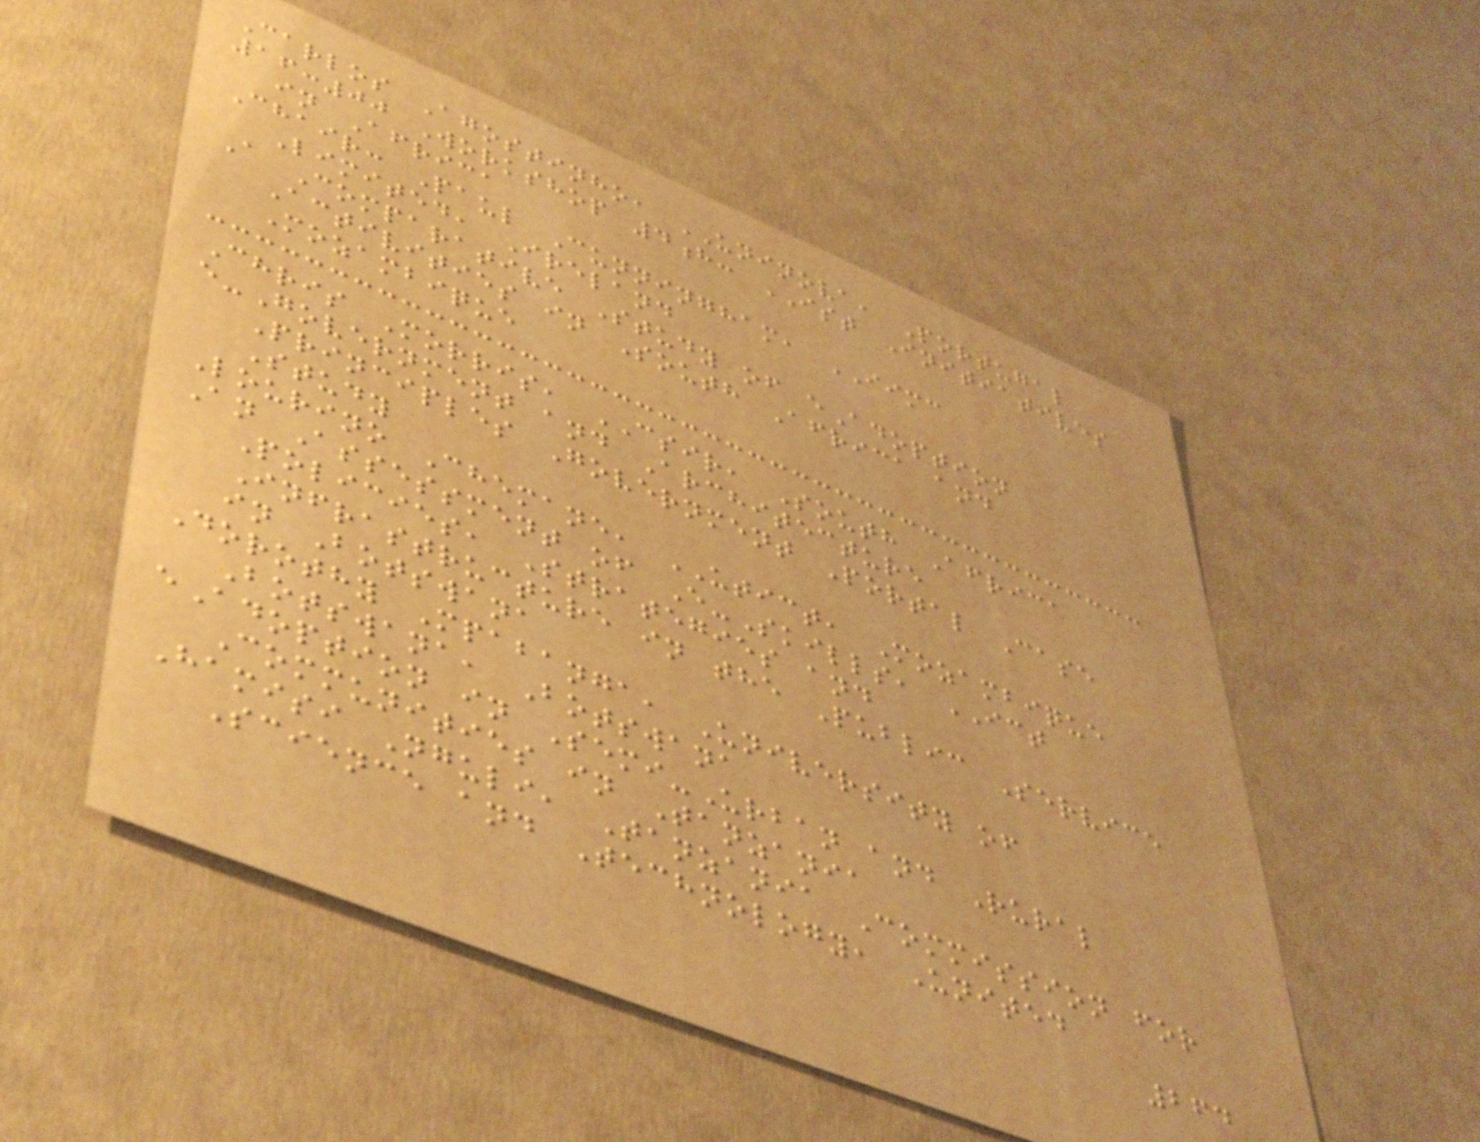Carlos Agostinho, UNINOVA, Portugal
16:00 Workshop 4h: IST Initiatives
in Africa
Chair: Paul Cunningham, IIMC
Limited, Ireland
A Comparative Study of eAdoption
Activities in South Africa and
Mozambique
Chris Morris, CSIR, South Africa
e-Government and Architecture
Principles Government Portal Case
Study
Lourino Chemane, UTICT, Mozambique
An Assessment of E-Skills, ICT
Policies, Strategies and
Infrastructure in the Public Service
in Botswana
Dorothy Mpabanga, University of
Botswana, Botswana
eAdoption in Semi-Urban and Rural
Communities in Tanzania
Hamisi Nguli, Tanzania Commission for
Science and Technology, United
264
